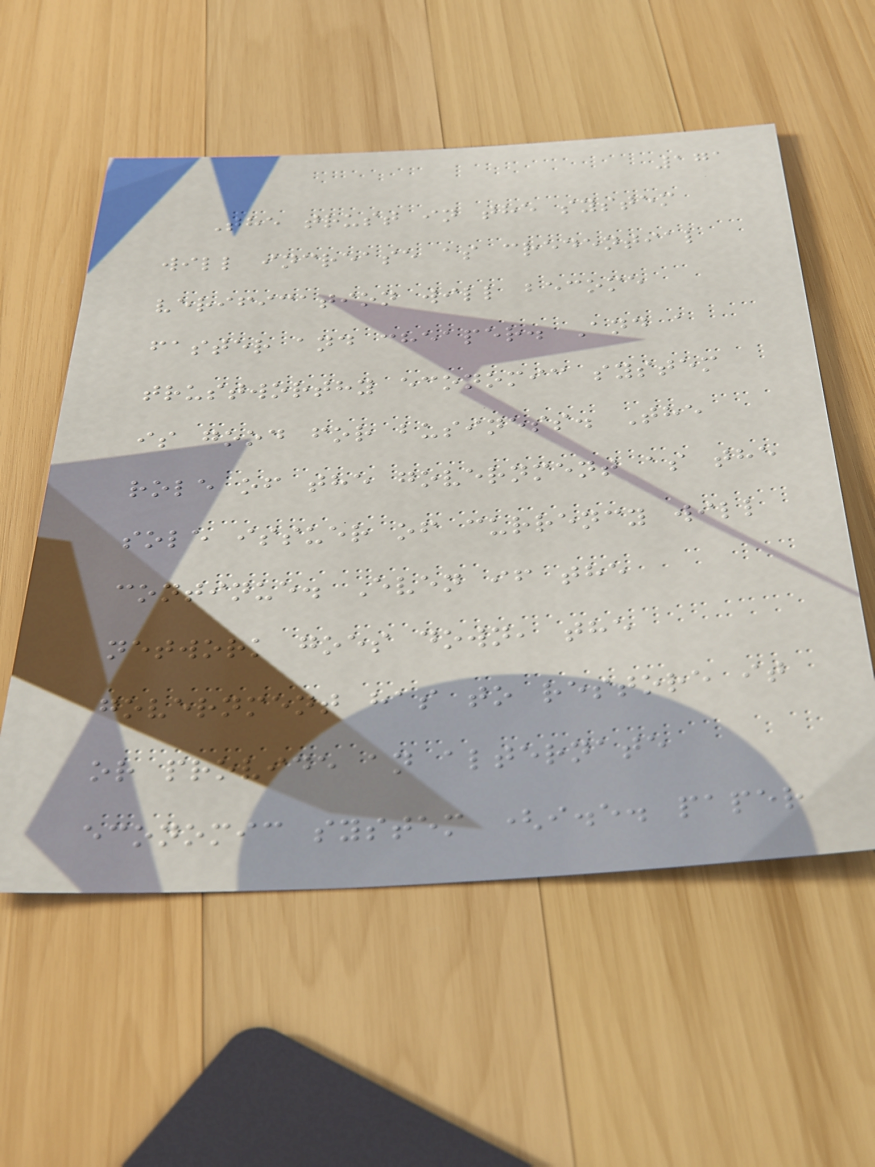171
The trust in the system
will increase as credential
verification will become
faster and cheaper. And a
trustworthy economic system
is good for business. The
role of the government as the
sole issuer of currency will
continue. Even if the
network goes down, the
government has to restore it
or provide an alternate
economic system (i.e. paper
